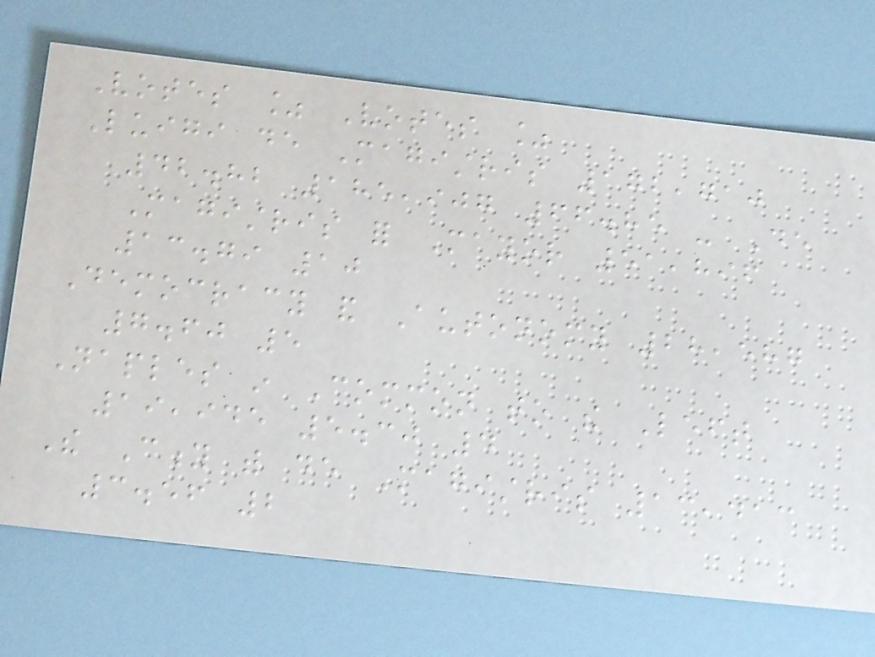Votes % Votes %
Luigi de Magistris 172,710
42.82 185,907 66.85 - De
Magistris for Mayor 51,896
13.79 10
Democracy and Autonomy 28,587
7.60 5
Naples in Common to the Left
19,945 5.30 4
The City with de Magistris 13,413
3.56 2
